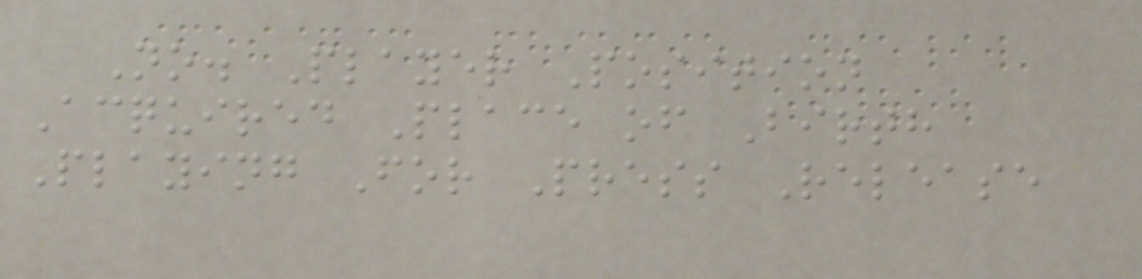No. Player Position
Acquired Place of Birth
Playing For Press Release
